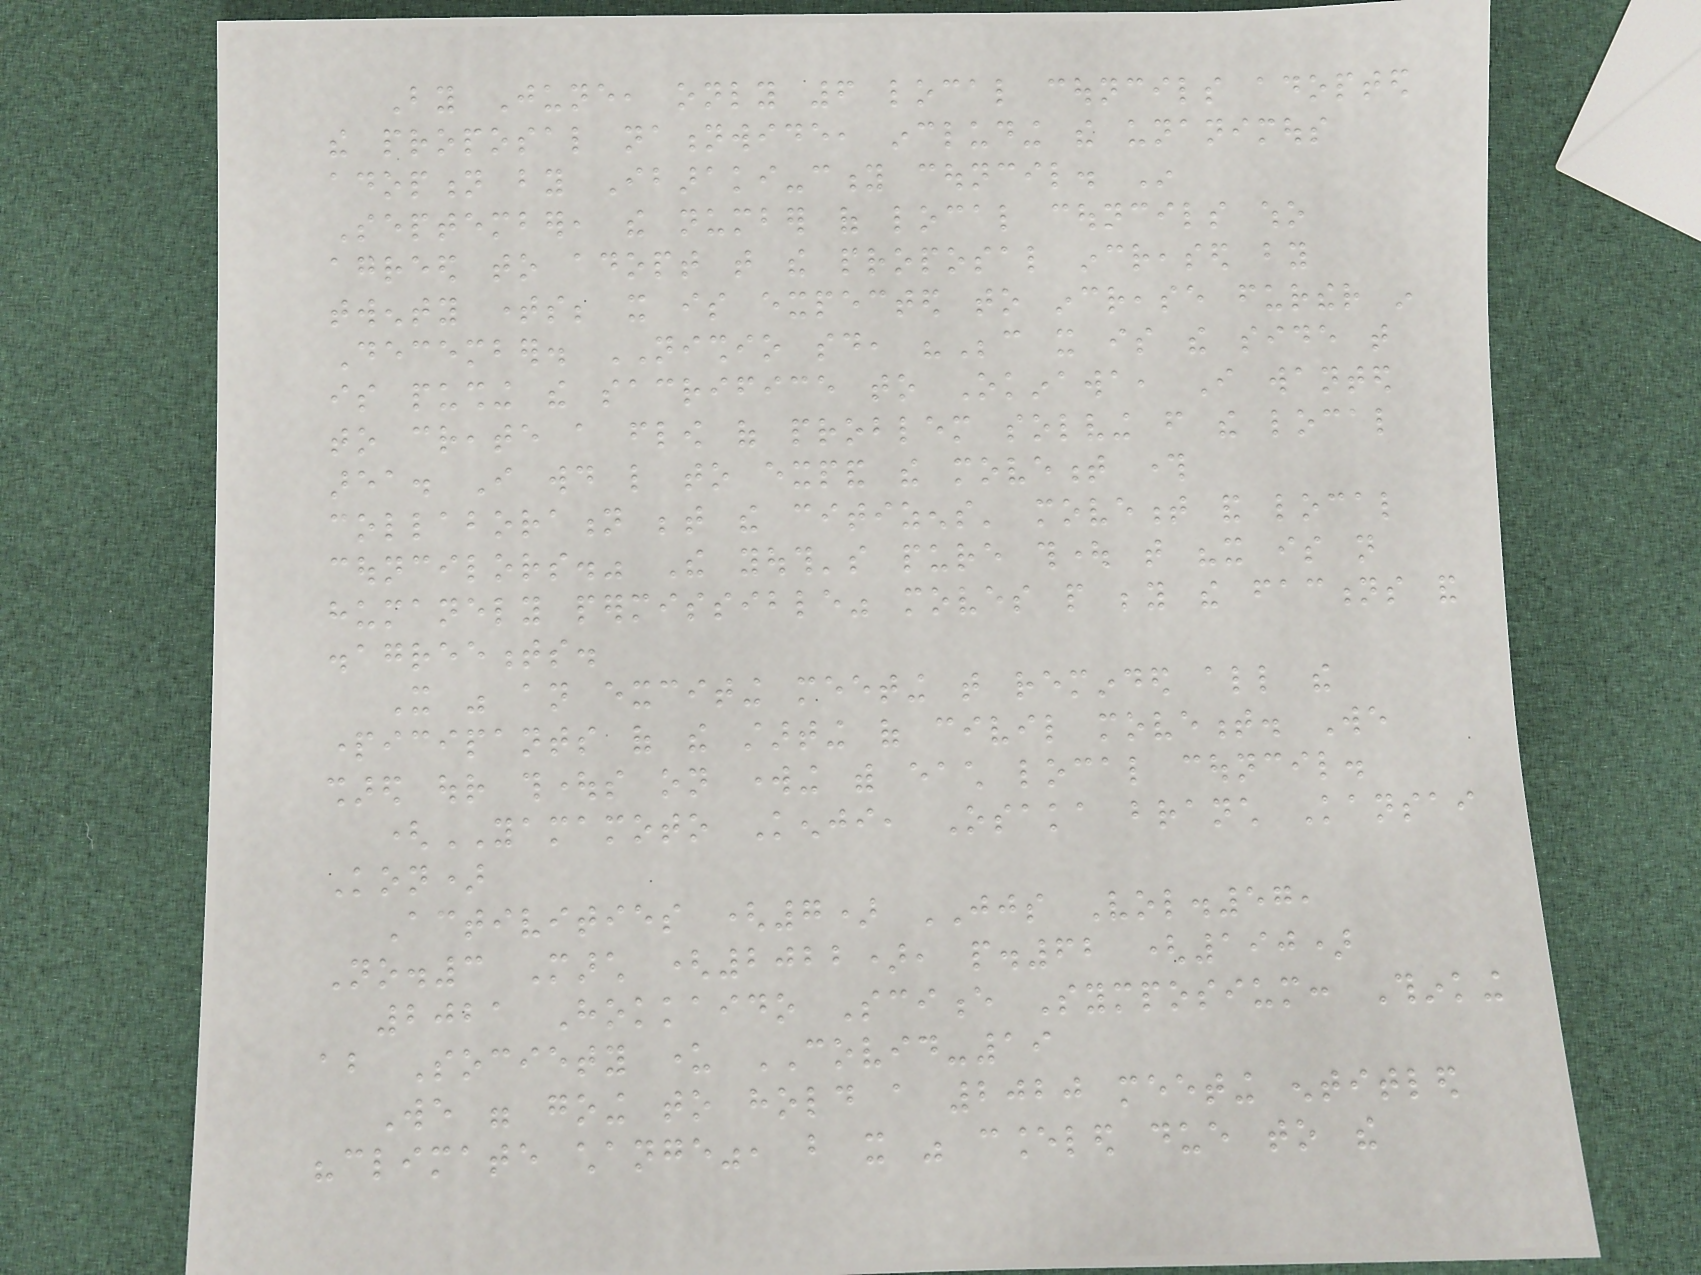By June, only 6 local councils adopted
the proposal nationwide, including the unanimous
adoption by Ibaraki-city council. In
September, the number of local councils who
agreed to adopt that the proposal increased by
twenty times; it is expected to increase further in
December. NISHIO said, "Because it is the side that
is pushing the sacrifice to Okinawa, I wanted
to create a flow of problem solving from the local
area. I would like to expand the movement through
collaboration between the citizens' movement and local
councilors." The youth's pure thought that "it is not
humanely permissible" moves people beyond the factions and
disagreements.
It was an exciting meeting that reminded all the
participants of the starting of civil movement. We
shared our thoughts on working with each local council.
(YAMAMOTO Kenji, Osaka branch Kansai
Kon)
Activities (7) JJS Vol.57,
No.3 March (2022), p.62 (190)
2021 Hokkaido Science Symposium: Thinking
about Society under COVID-19
We were going to hold a 2020 meeting entitled
"climate change", but it was canceled due to the
